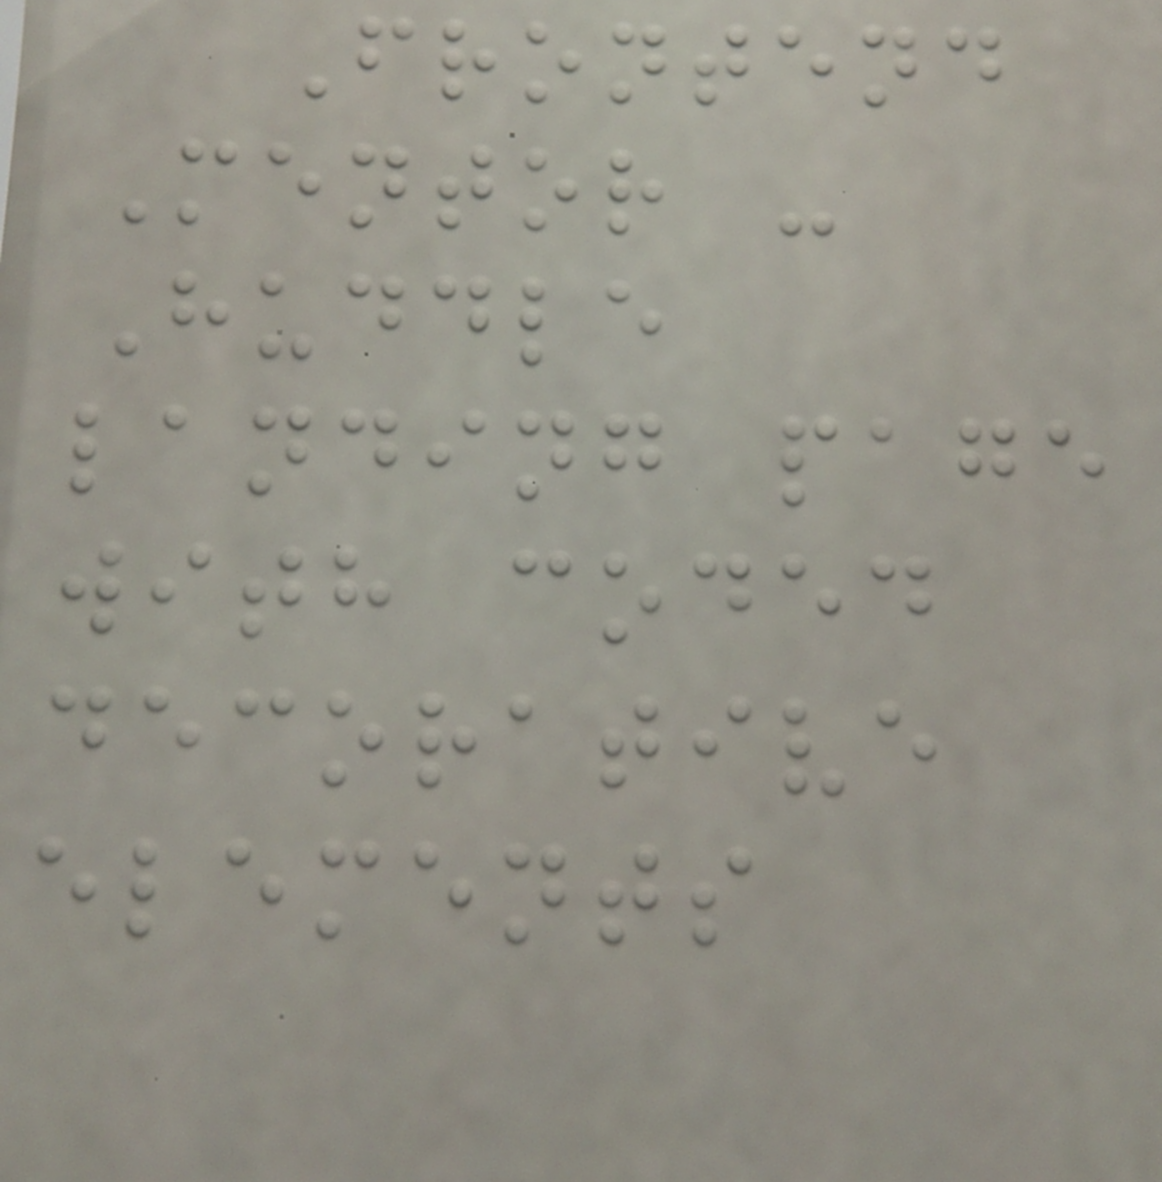Frontend
Mentor -
Huddle
landing page
with coded
decorative
elements
